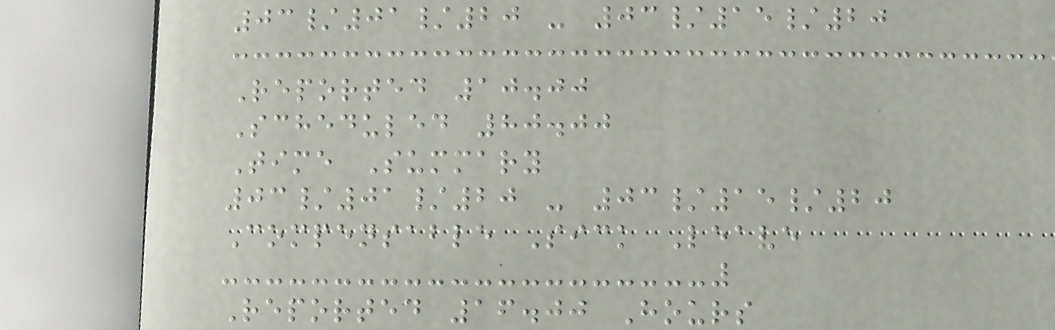03/01/20 - 03/15/20
Reported 10.00
Scheduled 80.00
Time Summary
03/01/20 - 03/15/20
Compensable Sick Leave
Reported 16.00 Hours
